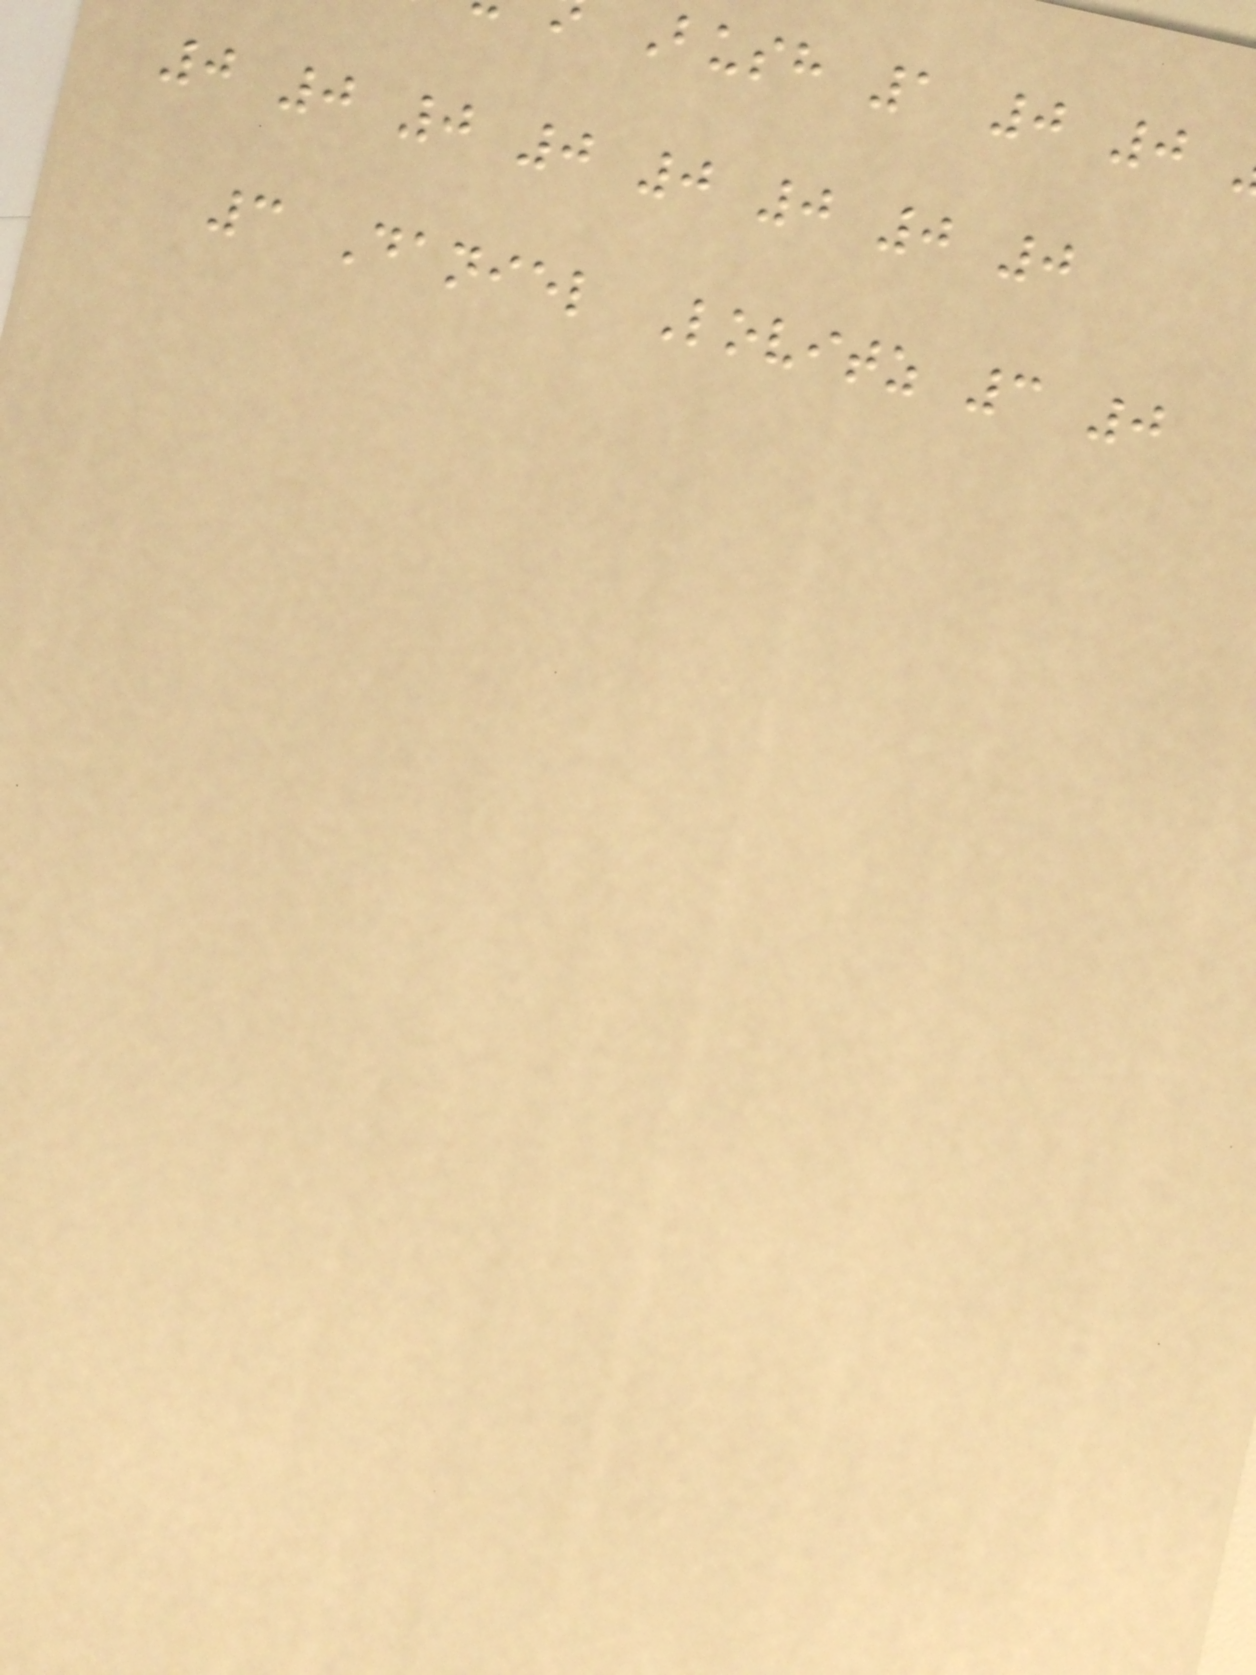Bush 1 0 0
0 0 0 0 0 0 0 0
3 Daniel Lovitz 3 0
